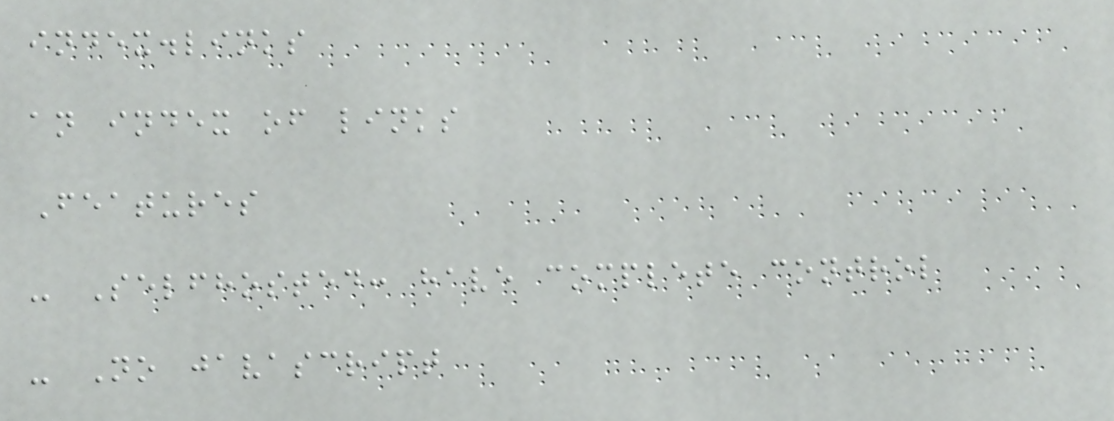index.links
an index of links
Features
- Selfhosted: have complete control
- No javascript
